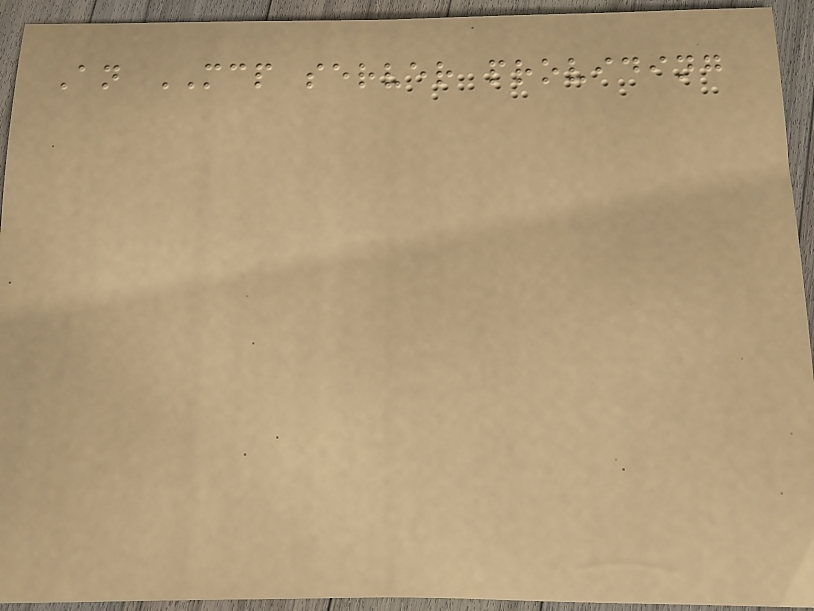An MCP server providing
